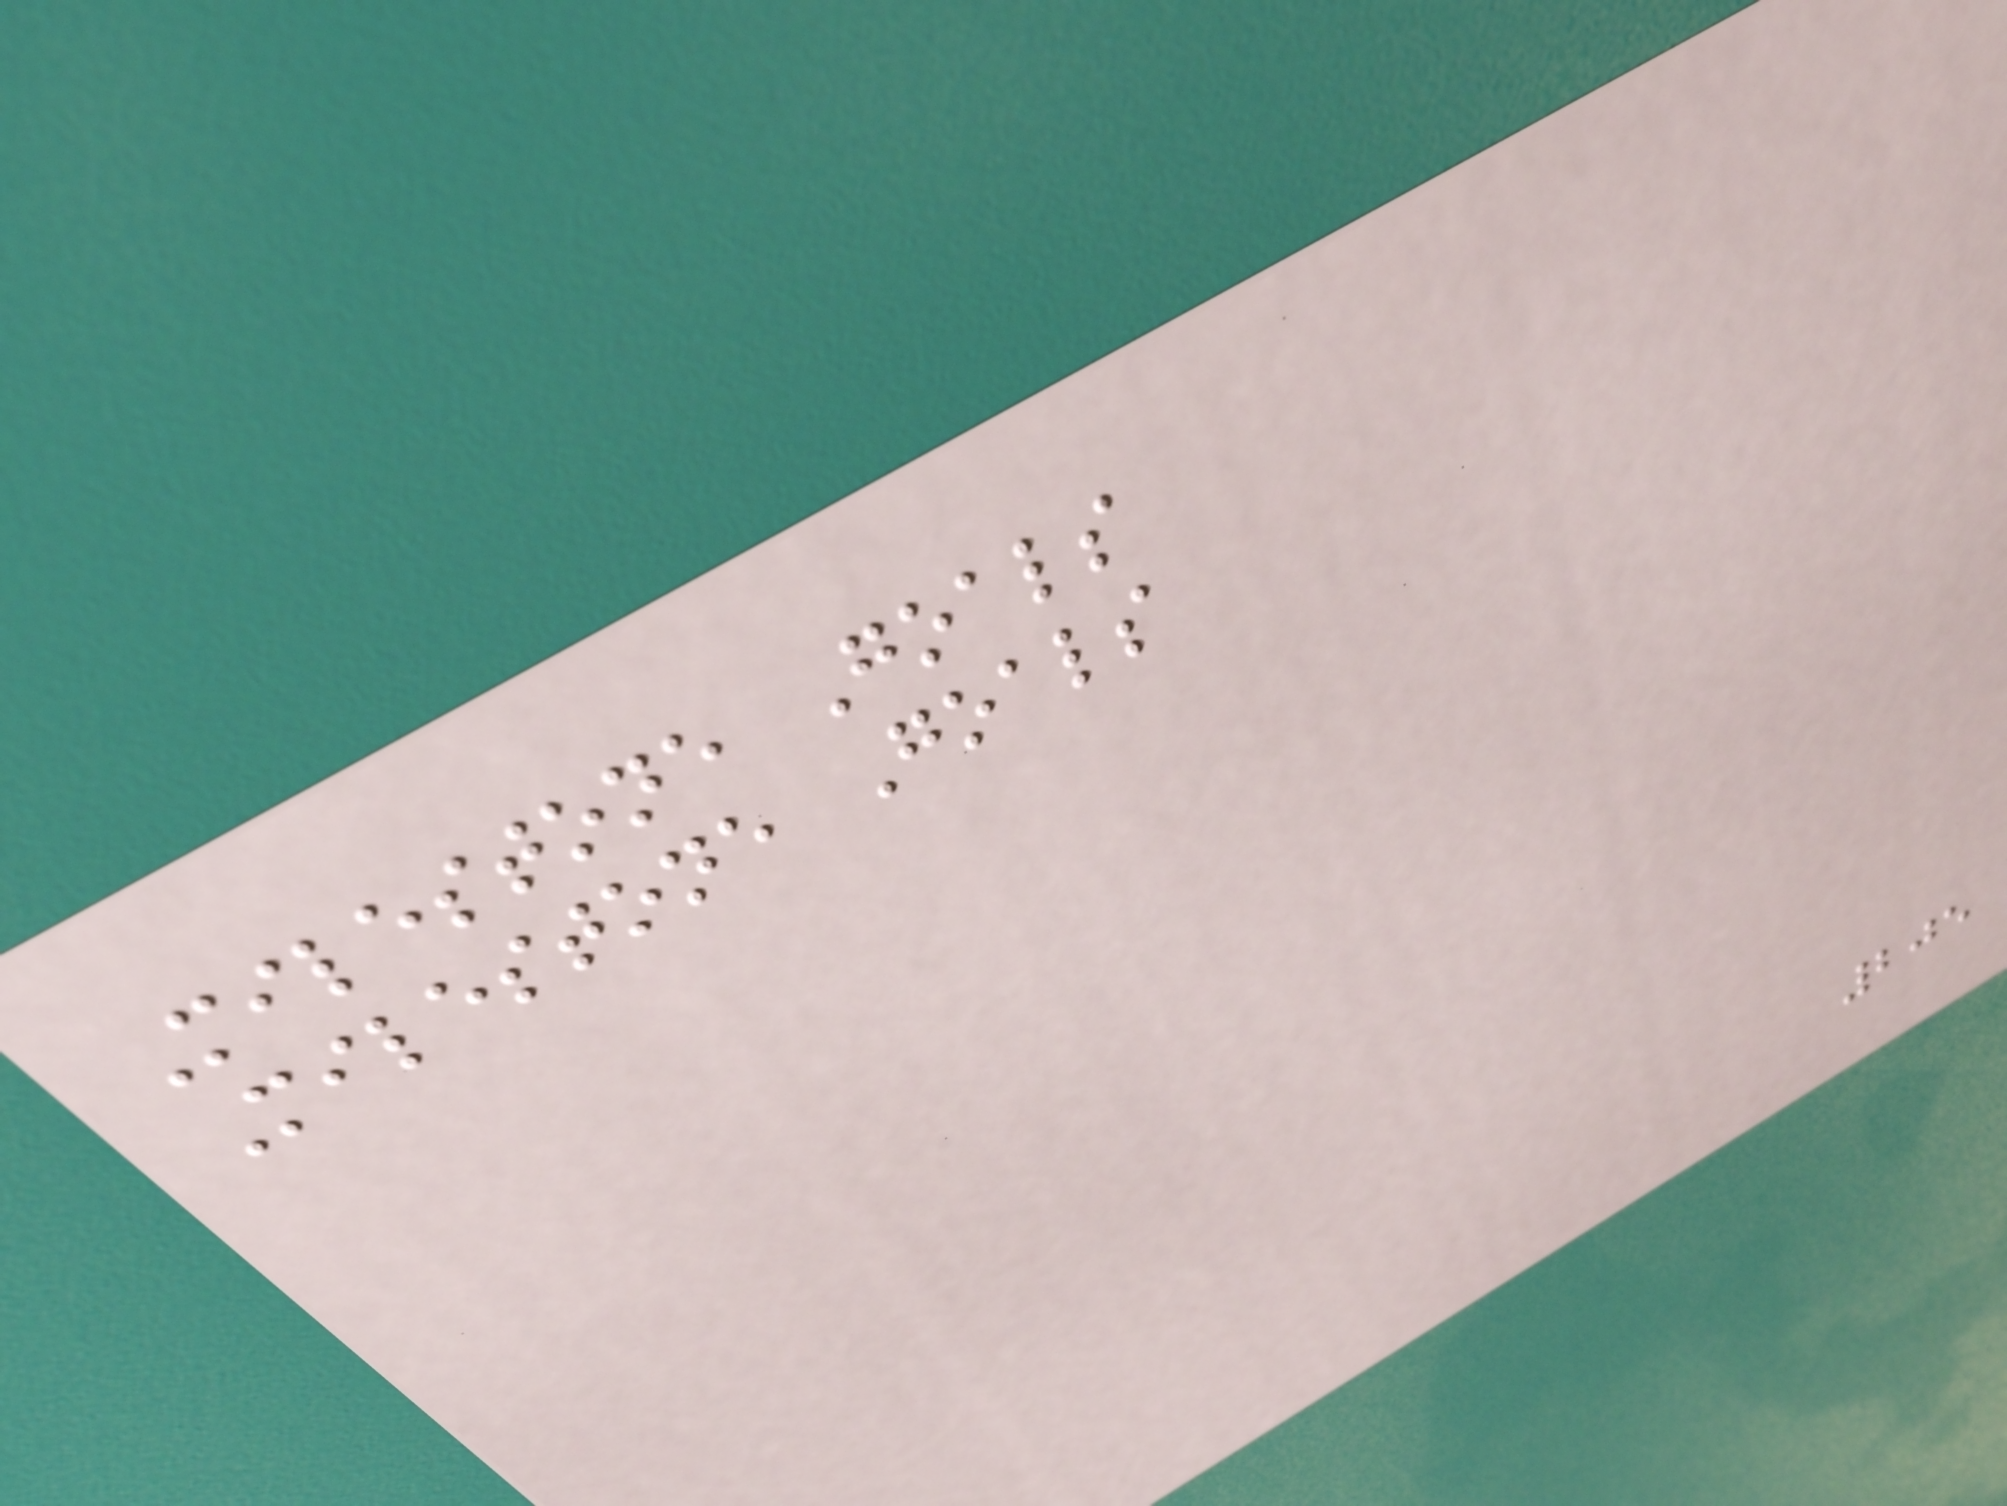Milestone Goals
Milestone Goals
205
